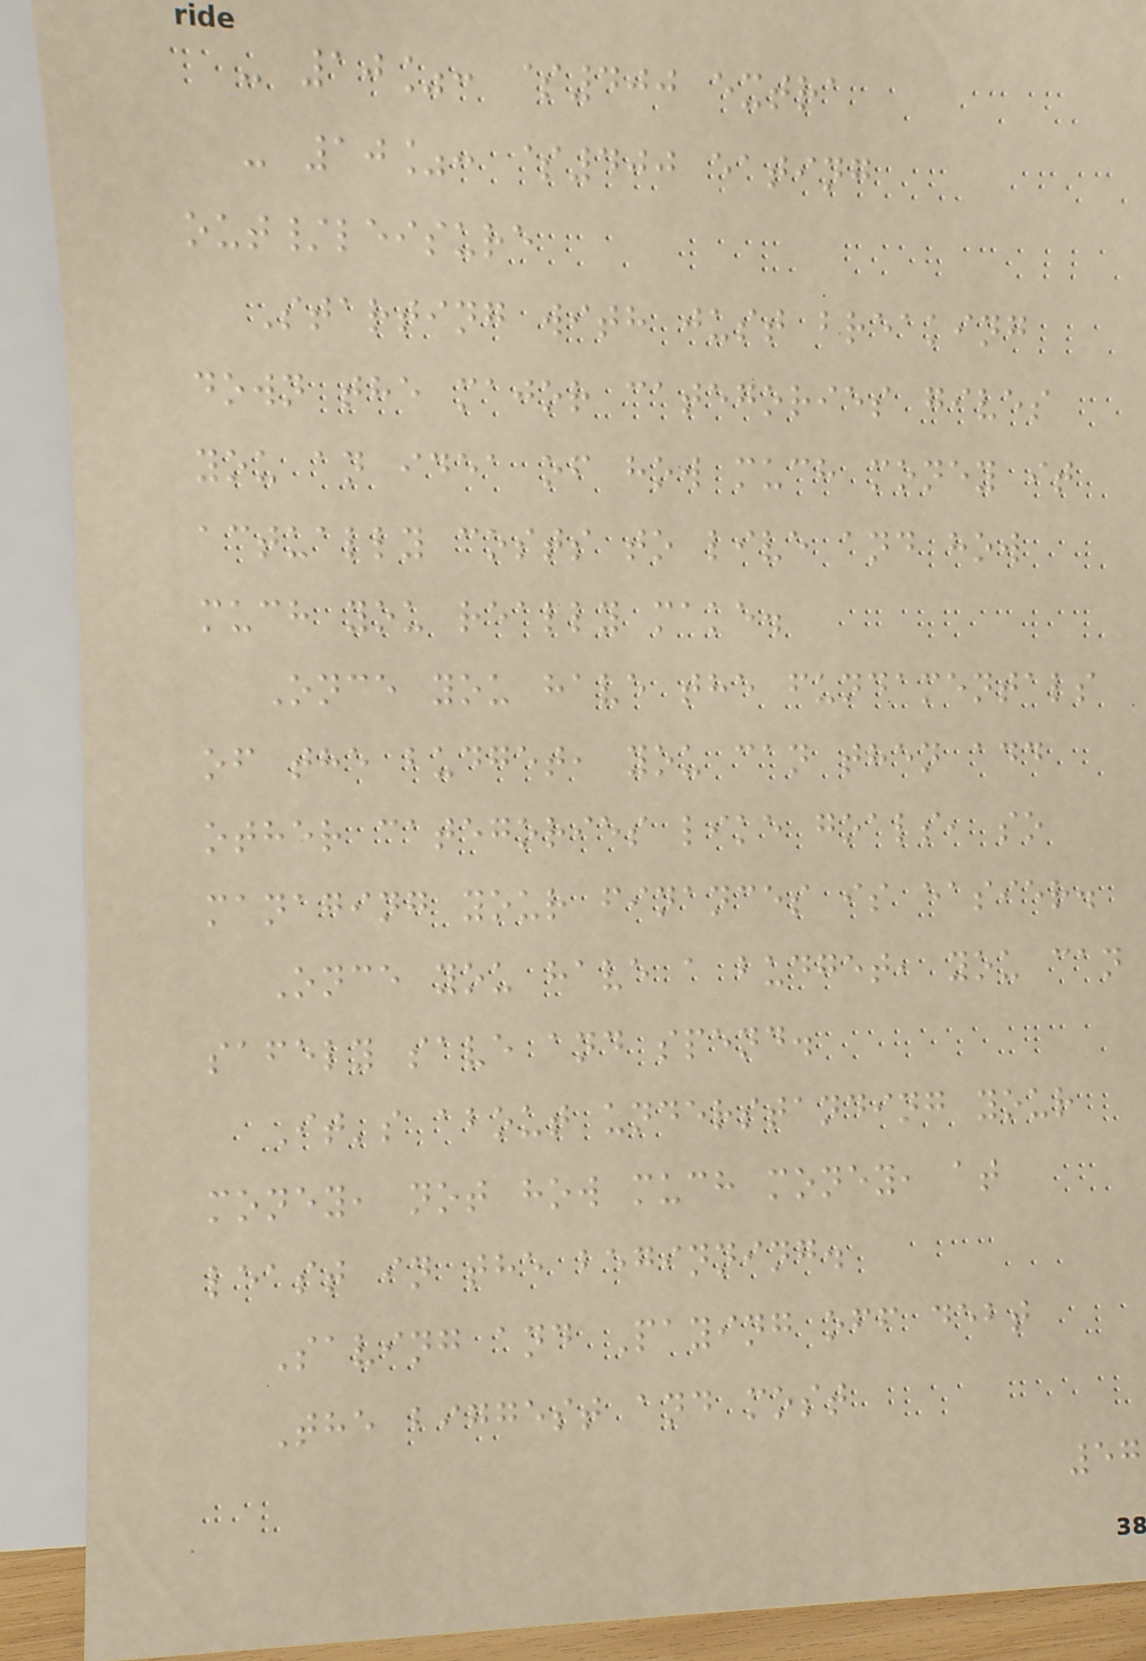- 10%: $400 extra
- 10%: $400 eating
out/leisure
Starting with just breaking
down the major categories gives
you an idea of how much money it
actually costs to live and how
much you really make.
Once you have the fundamentals
of the budget, you can then add
other categories like goals, so
managing your finances is easier.
Once you have a budget, you can
safely save and spend.
It's about understanding your
money, not how much money, at
least in the beginning.
Saving and Paying off debt
The biggest and most
57
